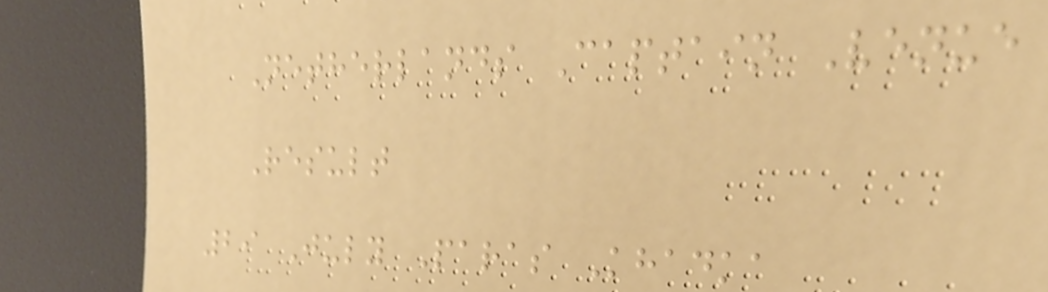Netherlands Captain Venue
Result
29 July Paras Khadka
